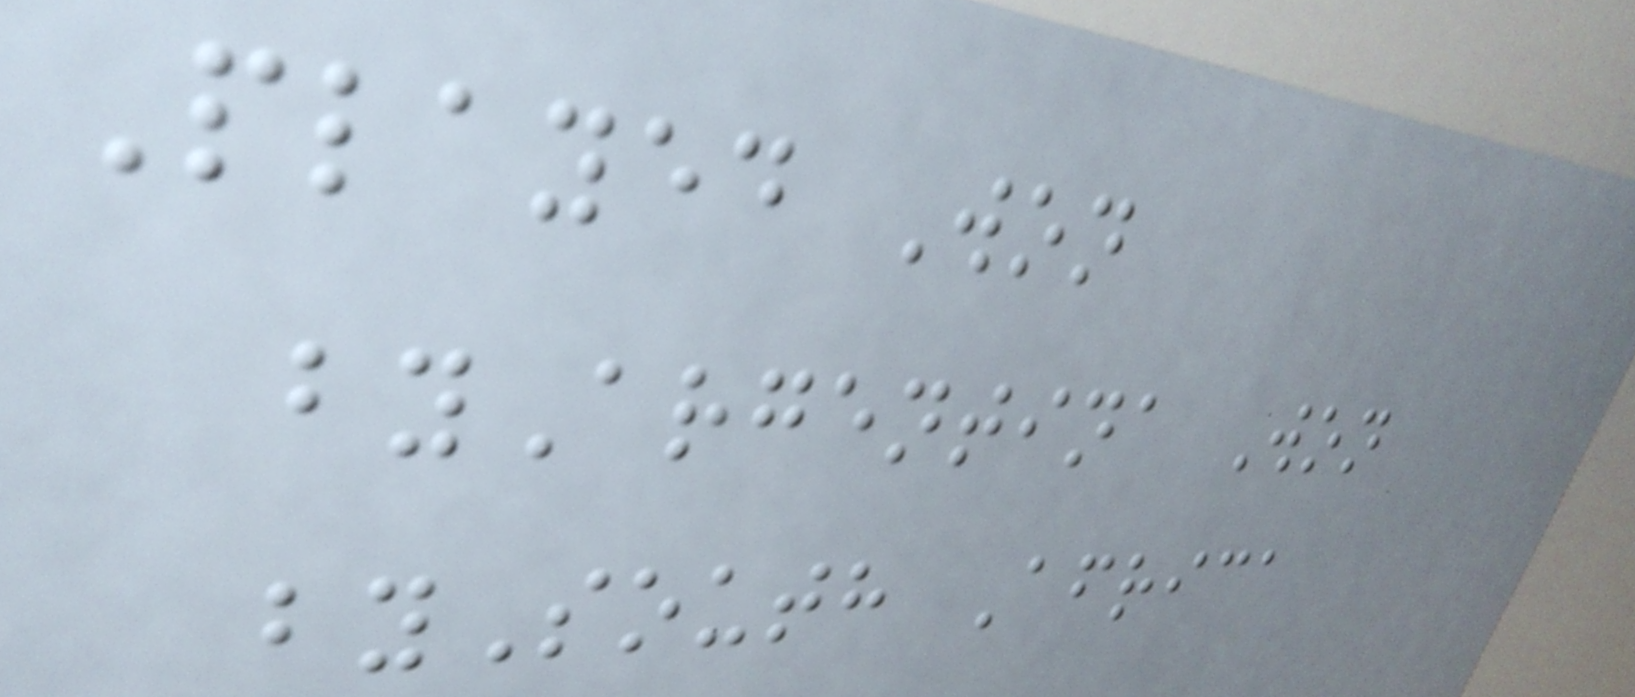Played Won
byArgentina Won
bySouth Africa
